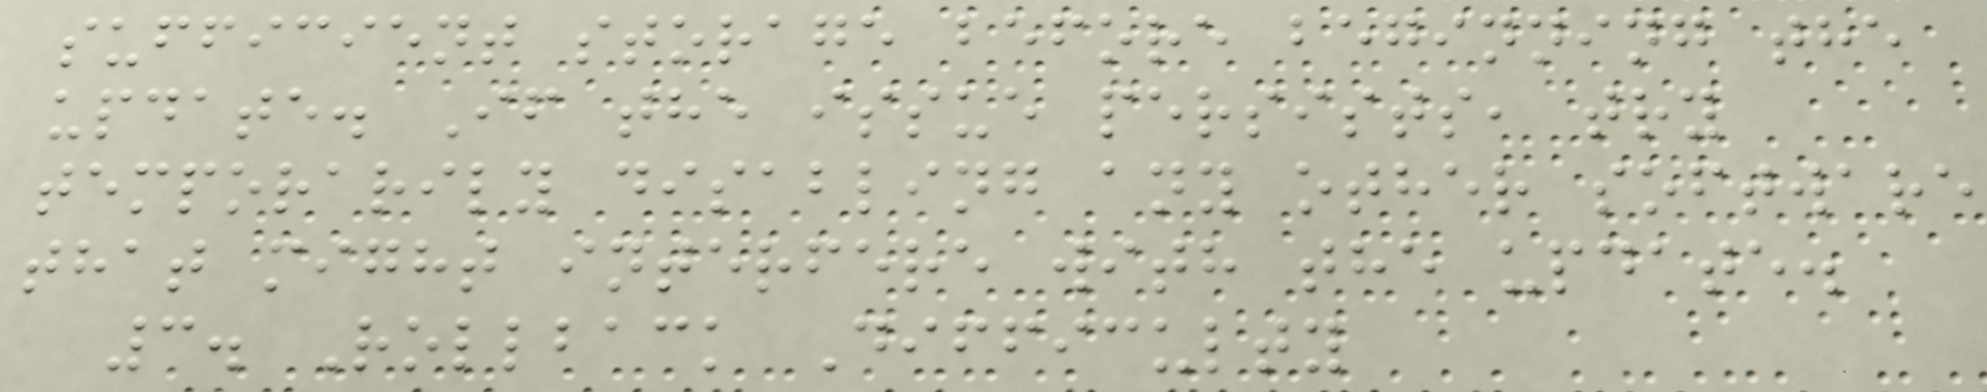sufficient storage before beginning the
update. If the issue persists, try
temporarily disabling any other software
that might interfere with the update.
3. Rollback Difficulty
